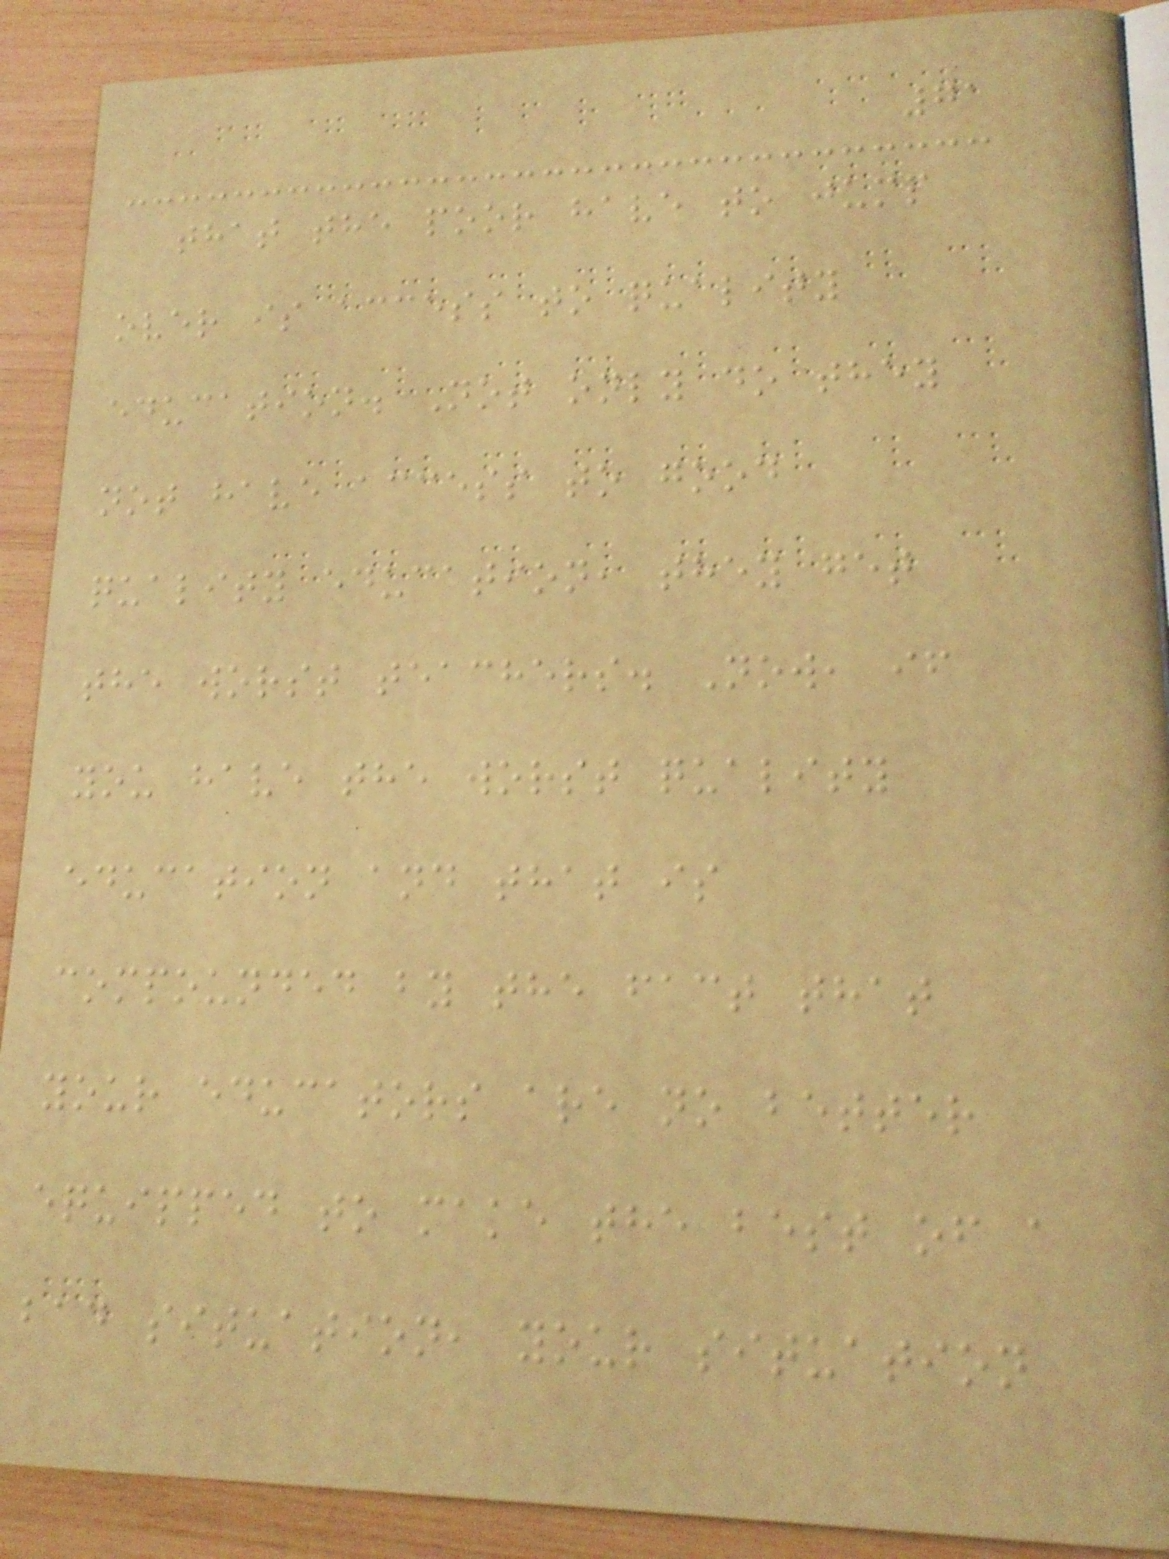71
that the poor have to jump
over is access to quality
education. Not only do they
not have access to good
quality education, they get
the worst teachers. Now, if
you have the worst quality
education and that is
compounded by the fact that
your educators are no better
equipped to make the best of a
bad situation, your situation
